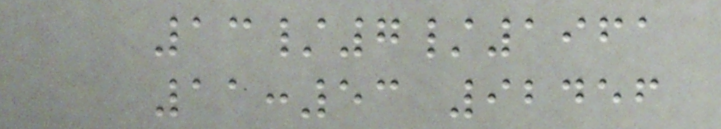13/7/1961
11:53 92456
